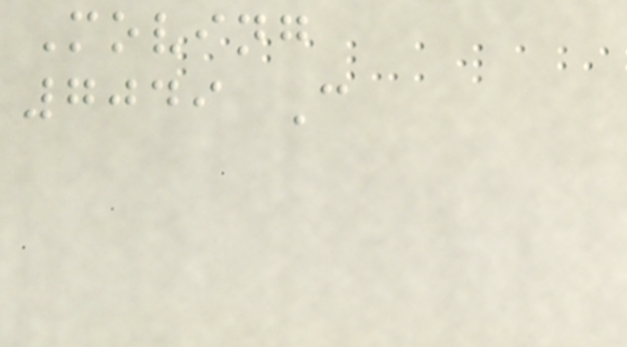Moving
7049 C
